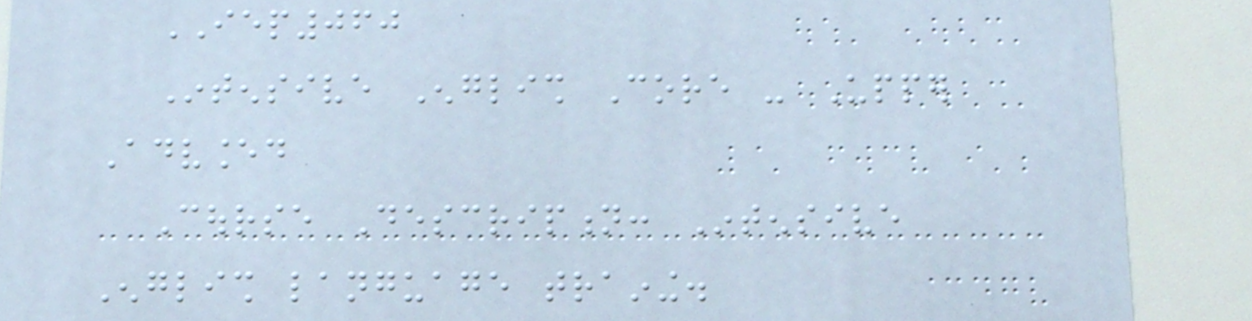IEP060
Intensive English Core - Upper
Advanced
Course Description: Intensive
English language training.
